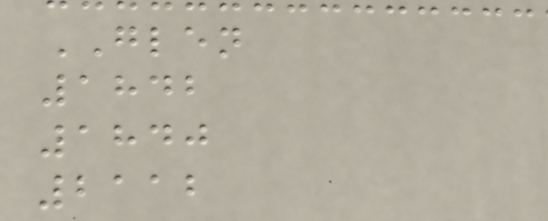GLEN
1842
1840
2112
